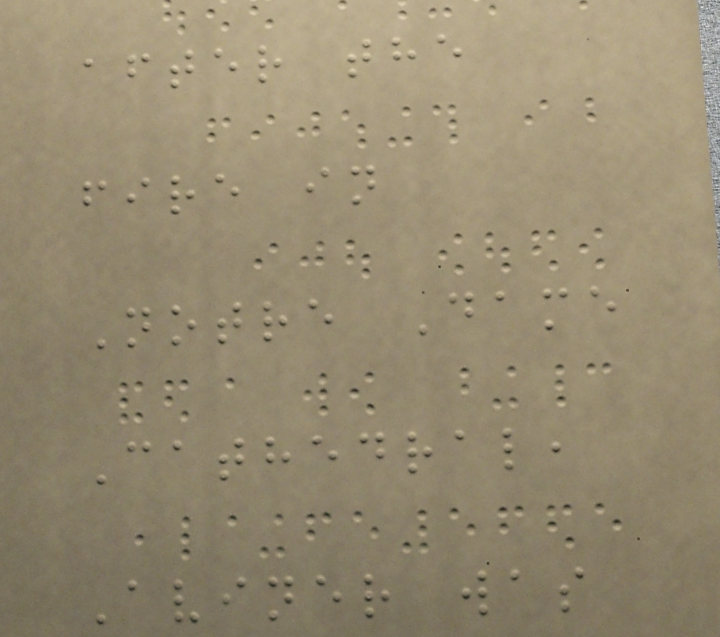after the
fire in
Notre Dame
Cathedral,
Aviner was
